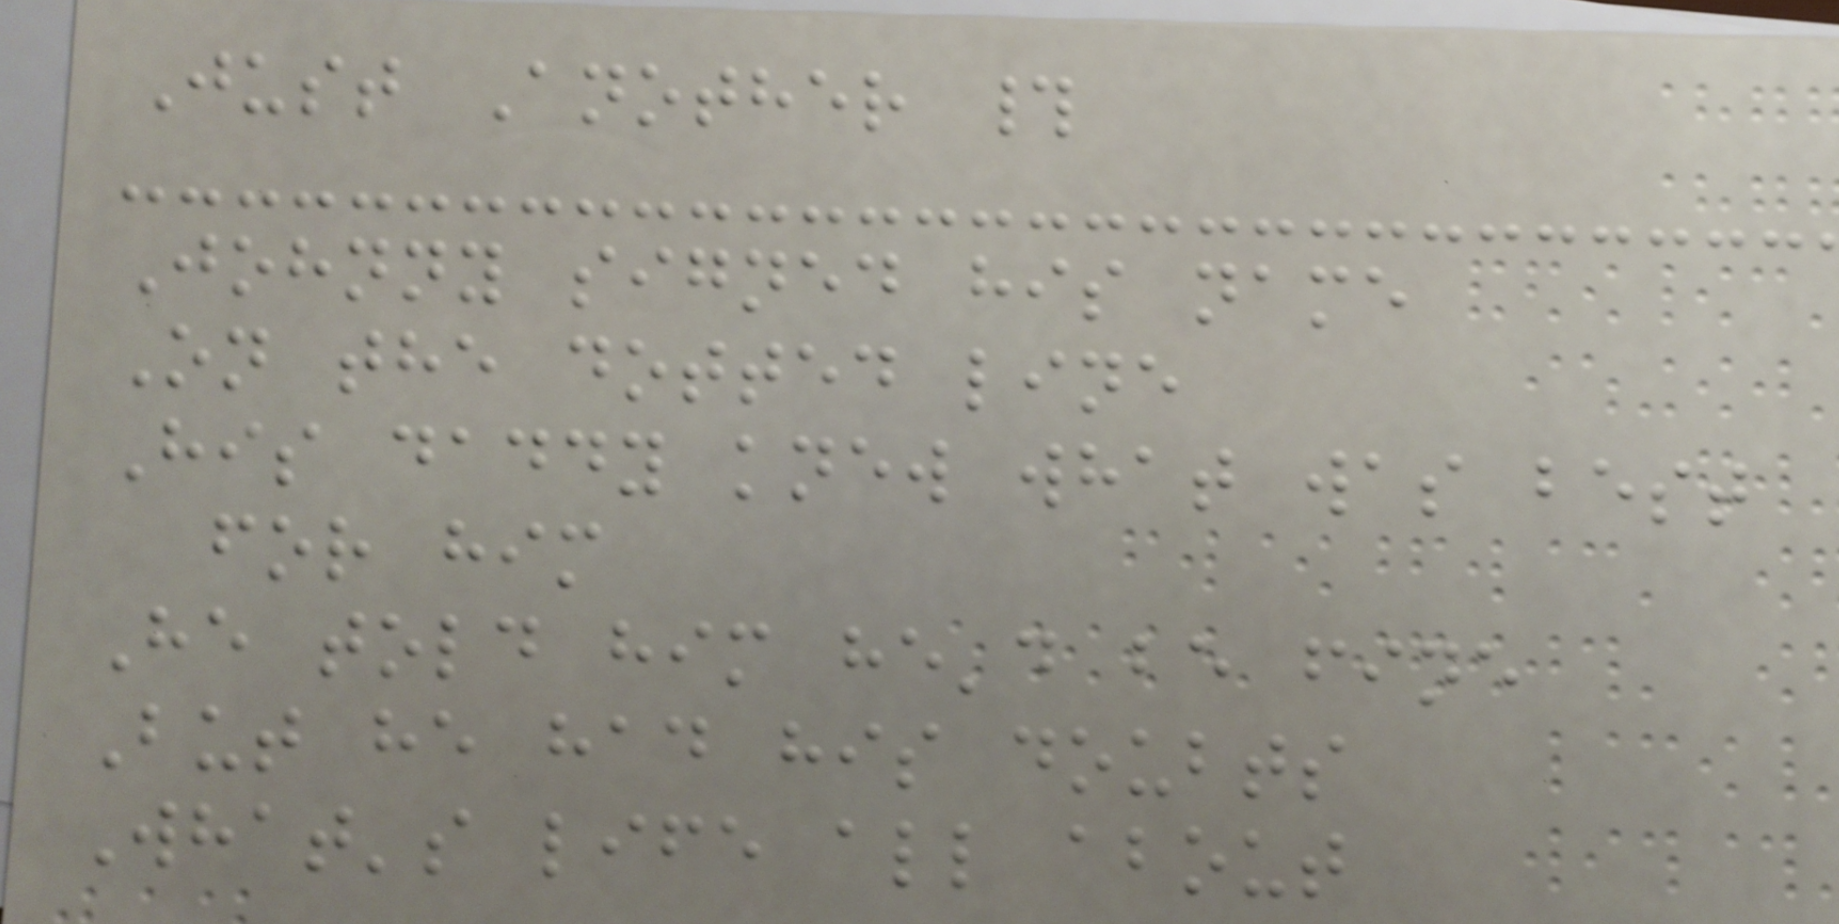Just Another #
Johnny signed his name
On the dotted line
His daddy knew what was best
for him
He told him he'd be fine
But he had his doubts
What's life all about
